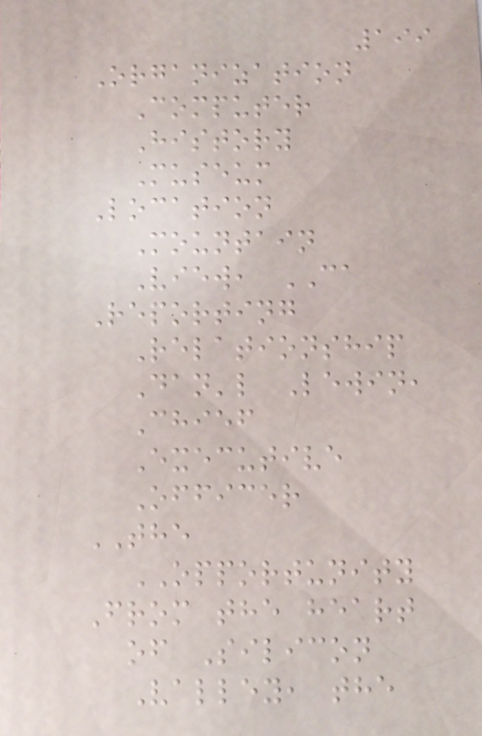199
Organization
Computer
History
Museum
Location
Mountain
View, CA
Reporting
Relationship
Dan'l Lewin,
Chief
Executive
Officer
THE
OPPORTUNITY
From the heart
of Silicon
Valley, the
